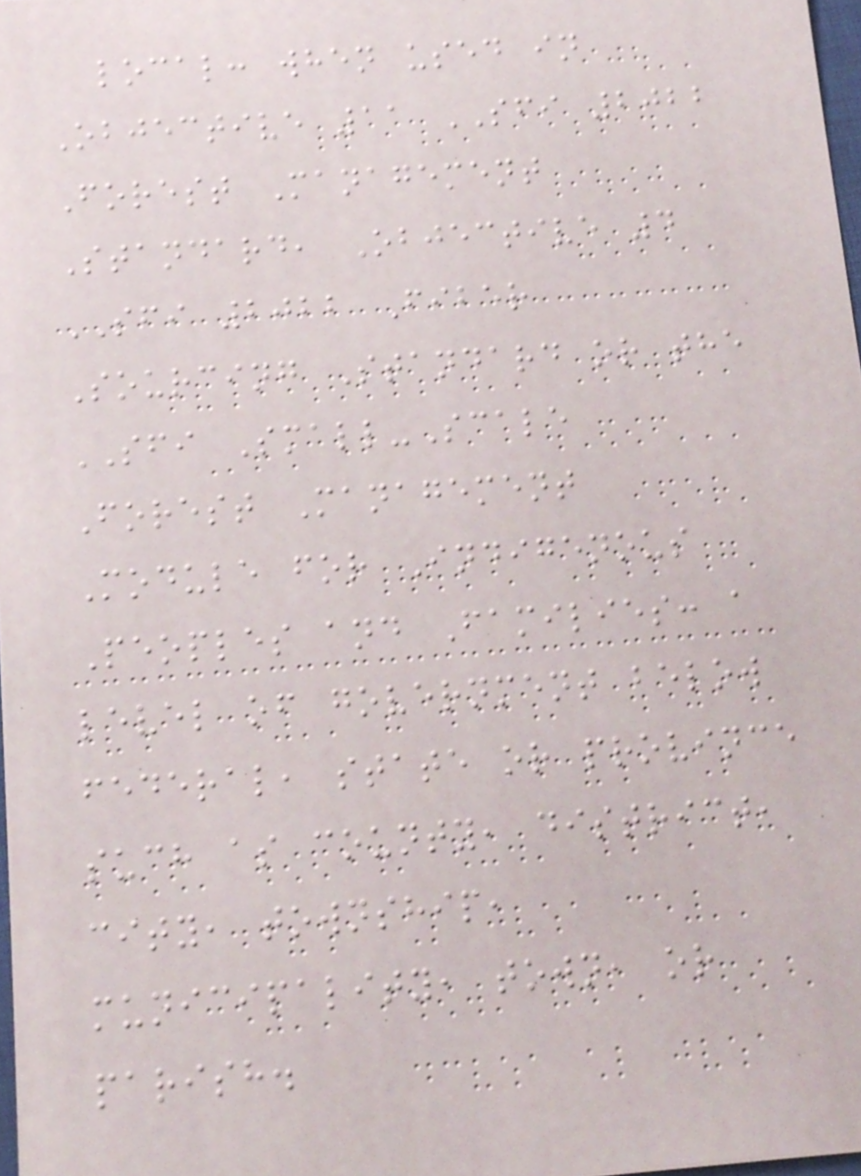local: when used in
Objective 11 SFI 2022
Forest Management
Standard, Objective 4
SFI 2022 Fiber
Sourcing Standard or the
SFI Small-Scale
Forest Management
Module for Indigenous
Peoples and Families: a
level of government below
federal, state or province
such as county, district,
city, township,
municipality, town, or
parish.
